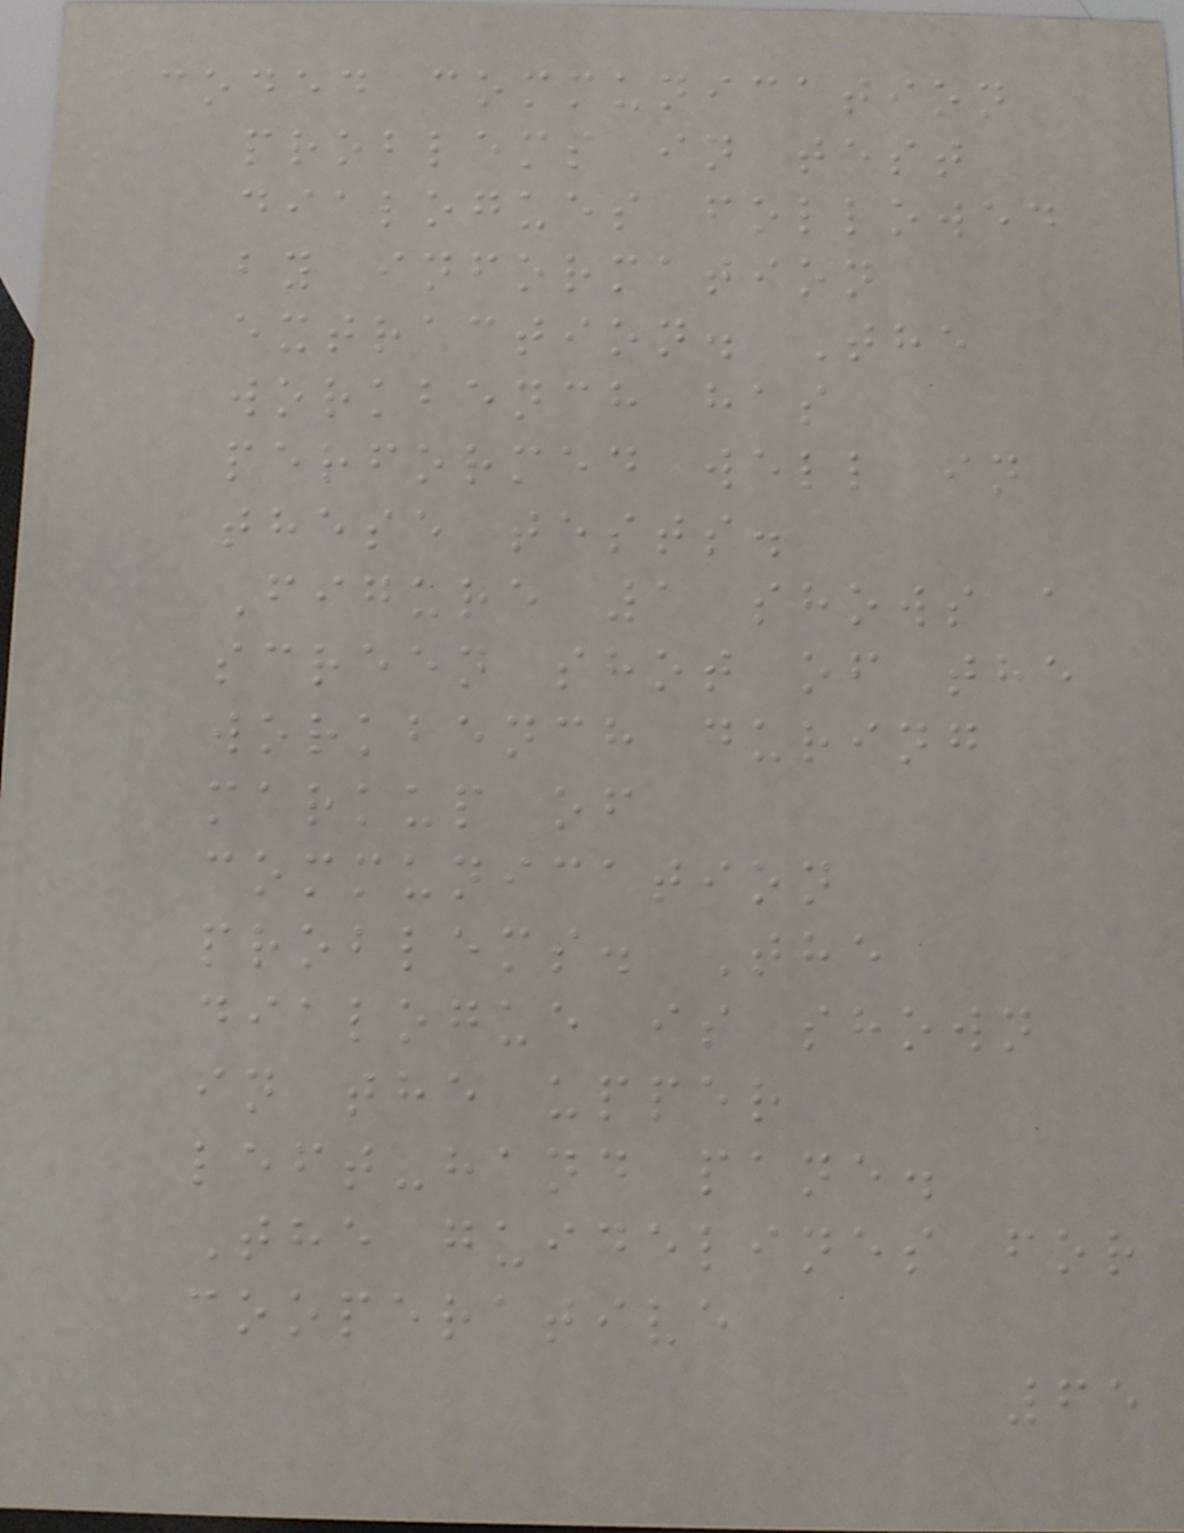coded communication
problems in test
dialogues followed
by information
extraction. The
workbench has
performed well in
these tests.
Figure 1 shows a
screen shot of the
workbench during
markup of
communication
problems. The
dialogue is shown
in the upper
left-hand pane.
The guidelines for
cooperative
65
